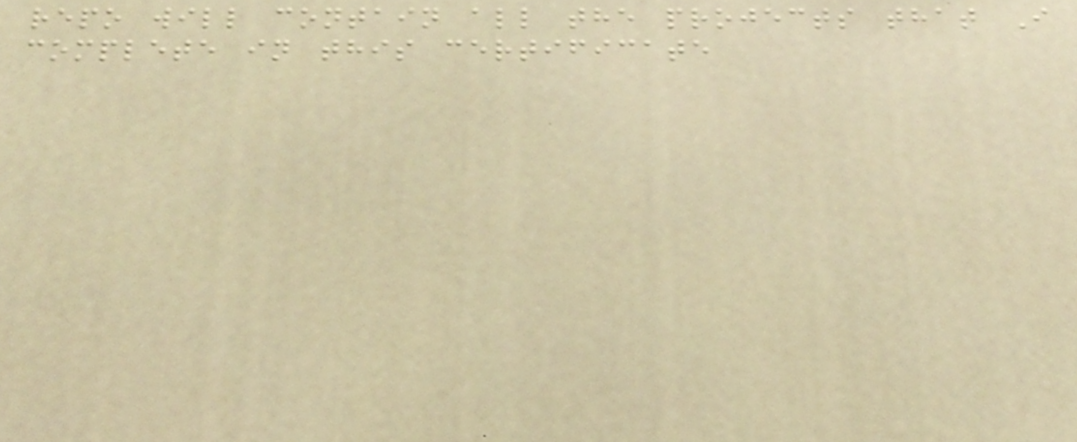repo will contain all the projects that I
complete in this certificate
